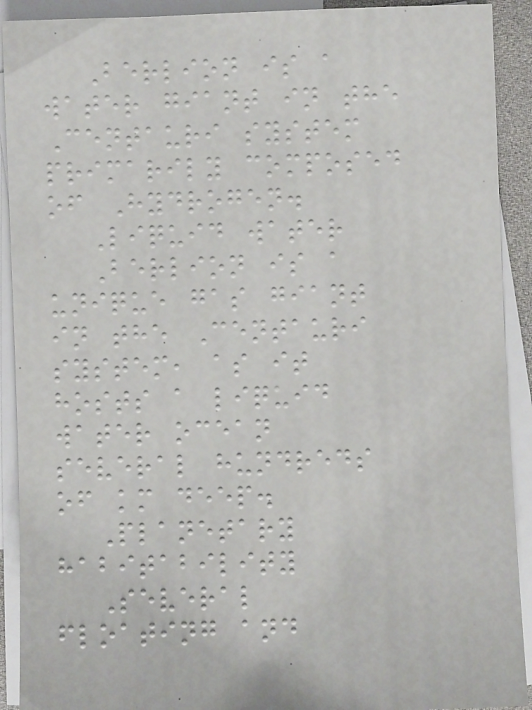Berlion is a
water giant in the
Centauri system
primarily composed
of Hydrogen.
Liquid water
Berlion is a
unique gas giant
in the Centauri
system, as it
hosts a liquid
water ocean
several hundreds
of km deep.
Planetary
habitability
Several
floating and
